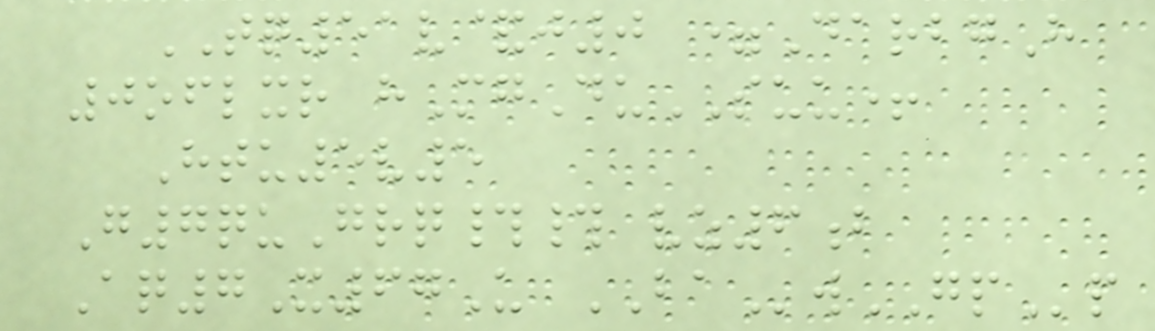TQ51v&j0 =DarbgH
0oflxr hMgDuSUU+
Htu5v5
G7quGrq## vz6b
Aq7X67U BAwGPp
